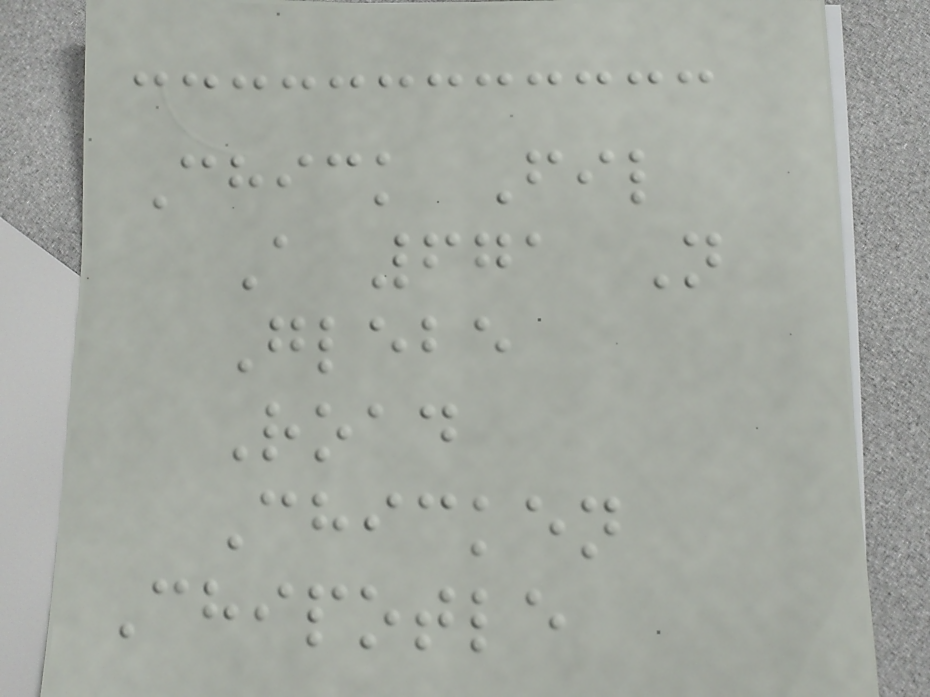Chick Fil
A 671 N
Glebe
Road
Chicken
Chipotle
